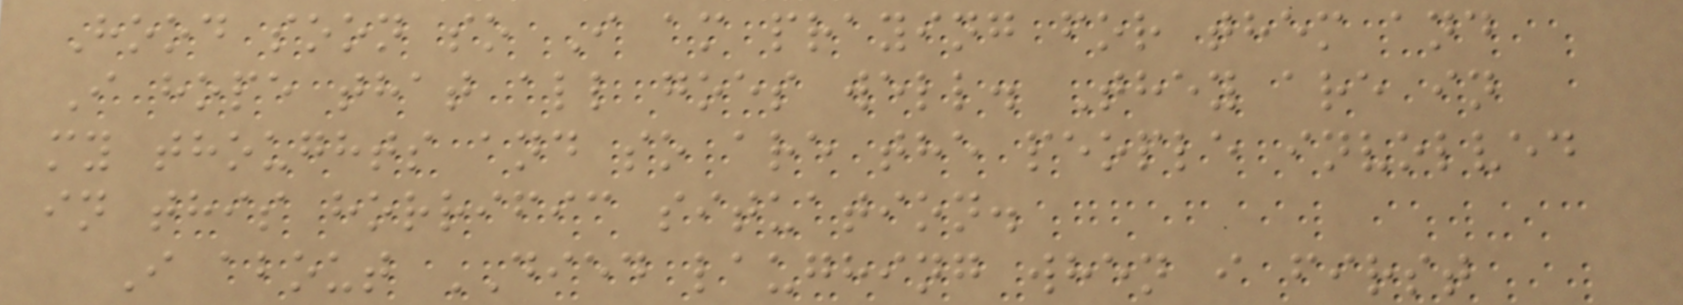Hood soon so I am praying for them and
I hope that all goes well. They are in
my thoughts and so are the people involved
in this horrific situation.
I about DIED laughing when i first
